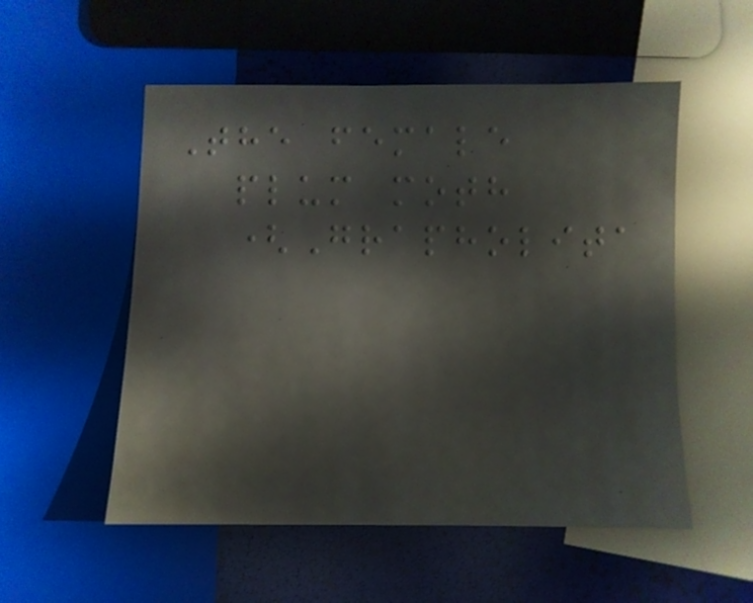The female
plum moth
(Grapholita
